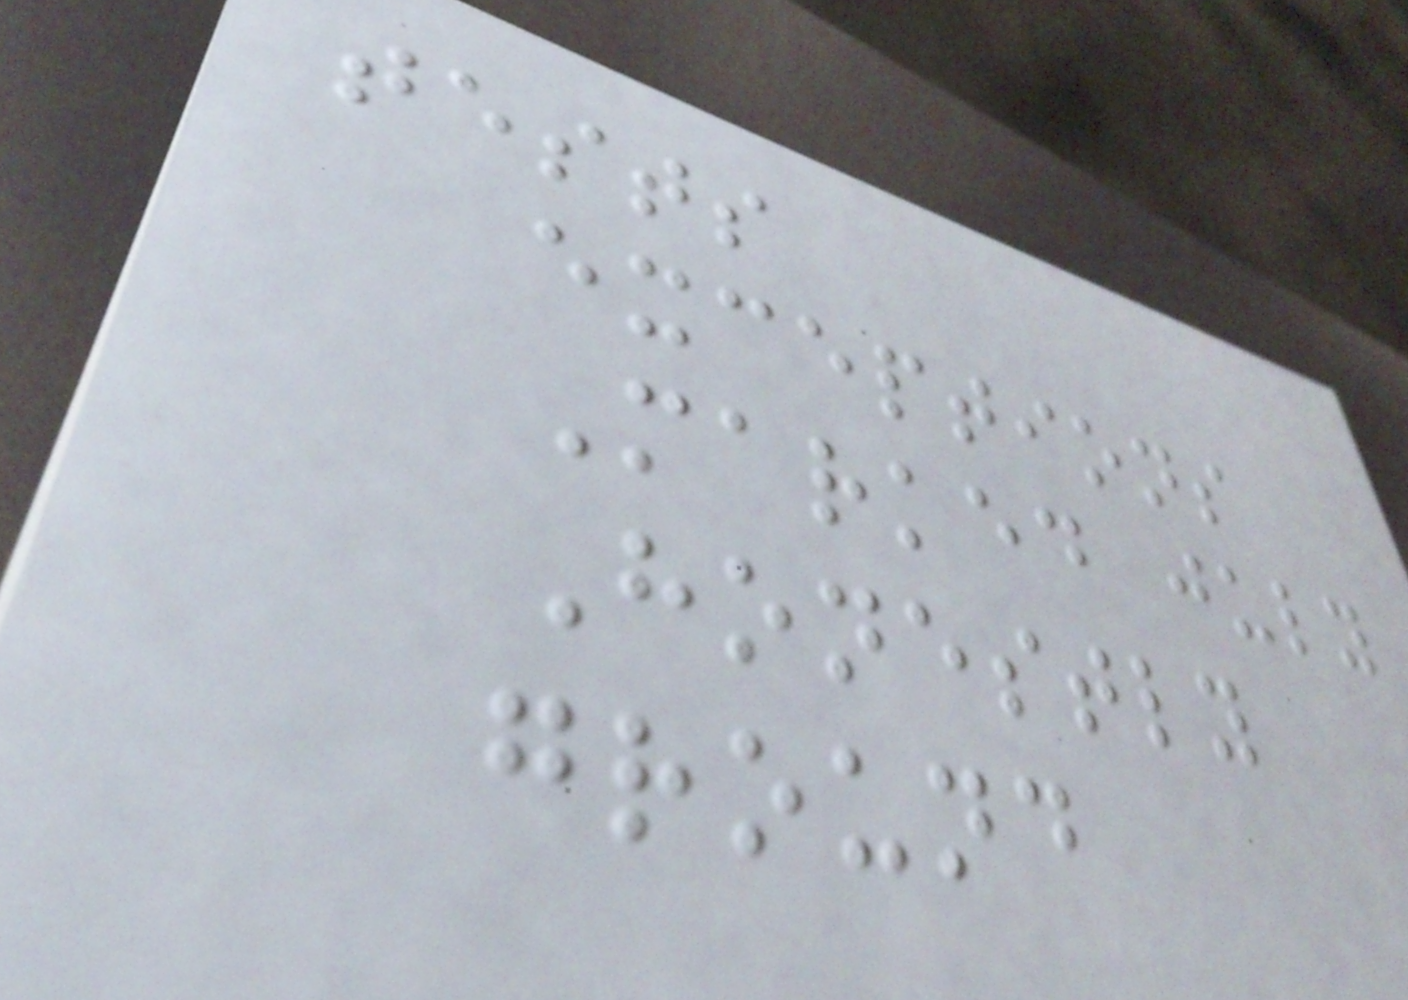tests
exceptions
Marked july
Honestly
ground
